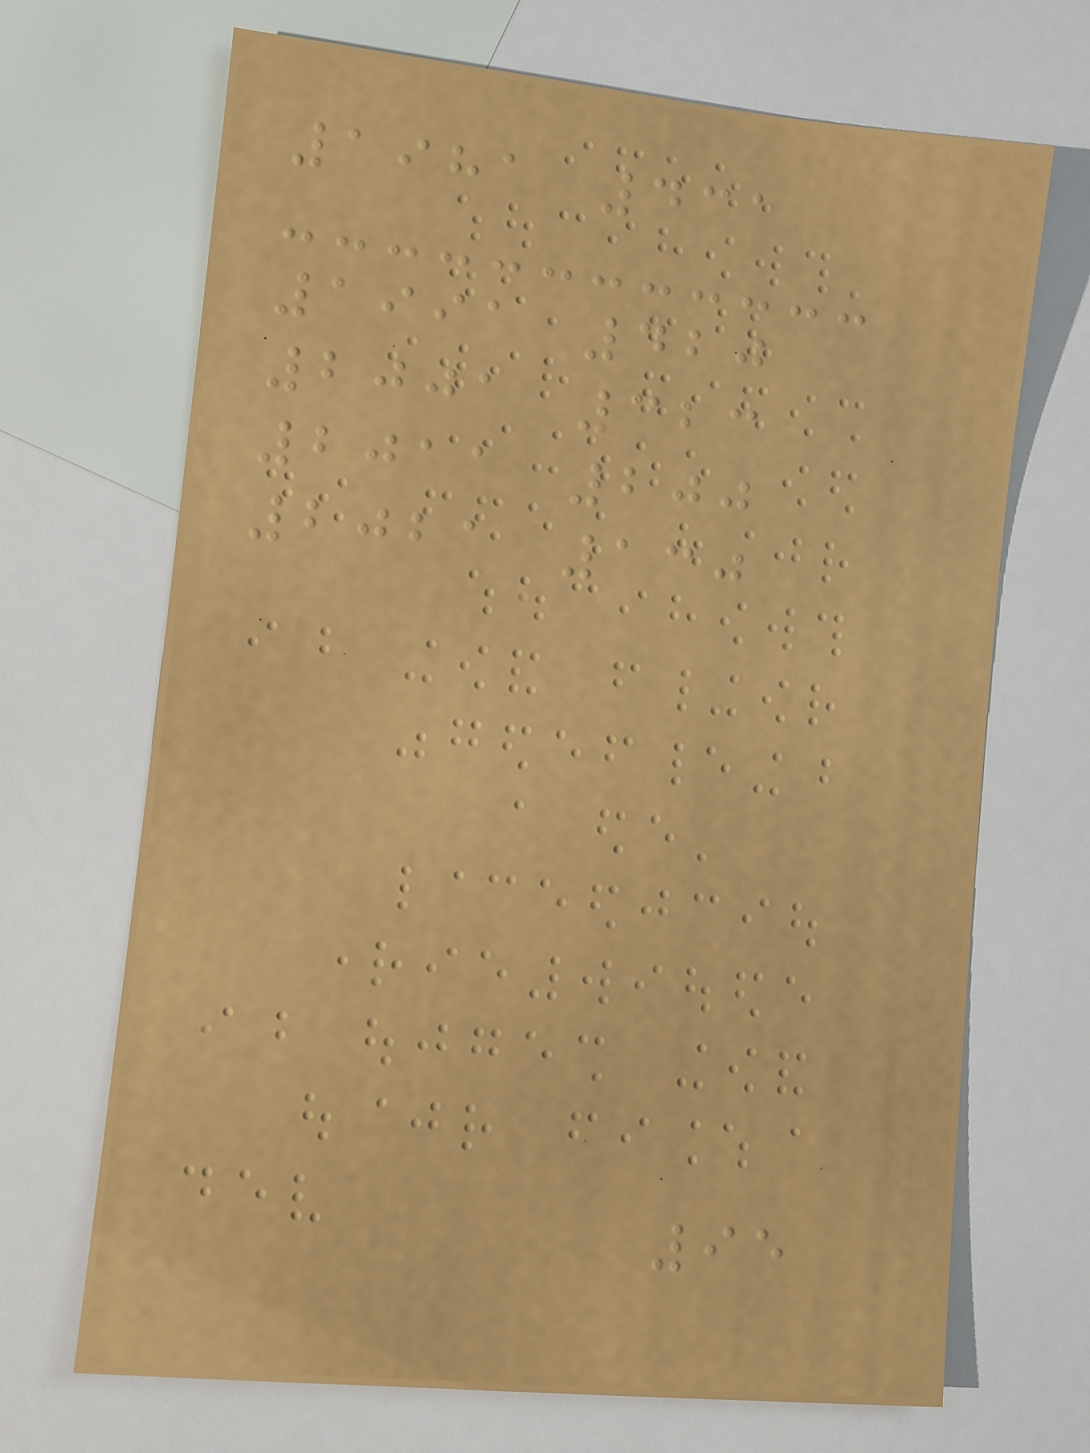1981 431
1991 420
2001 323
2011 200
2021 130
95
